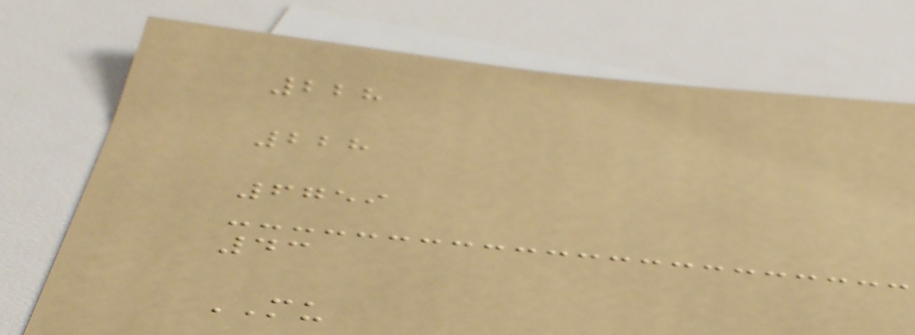228
228
6759
43
MU
